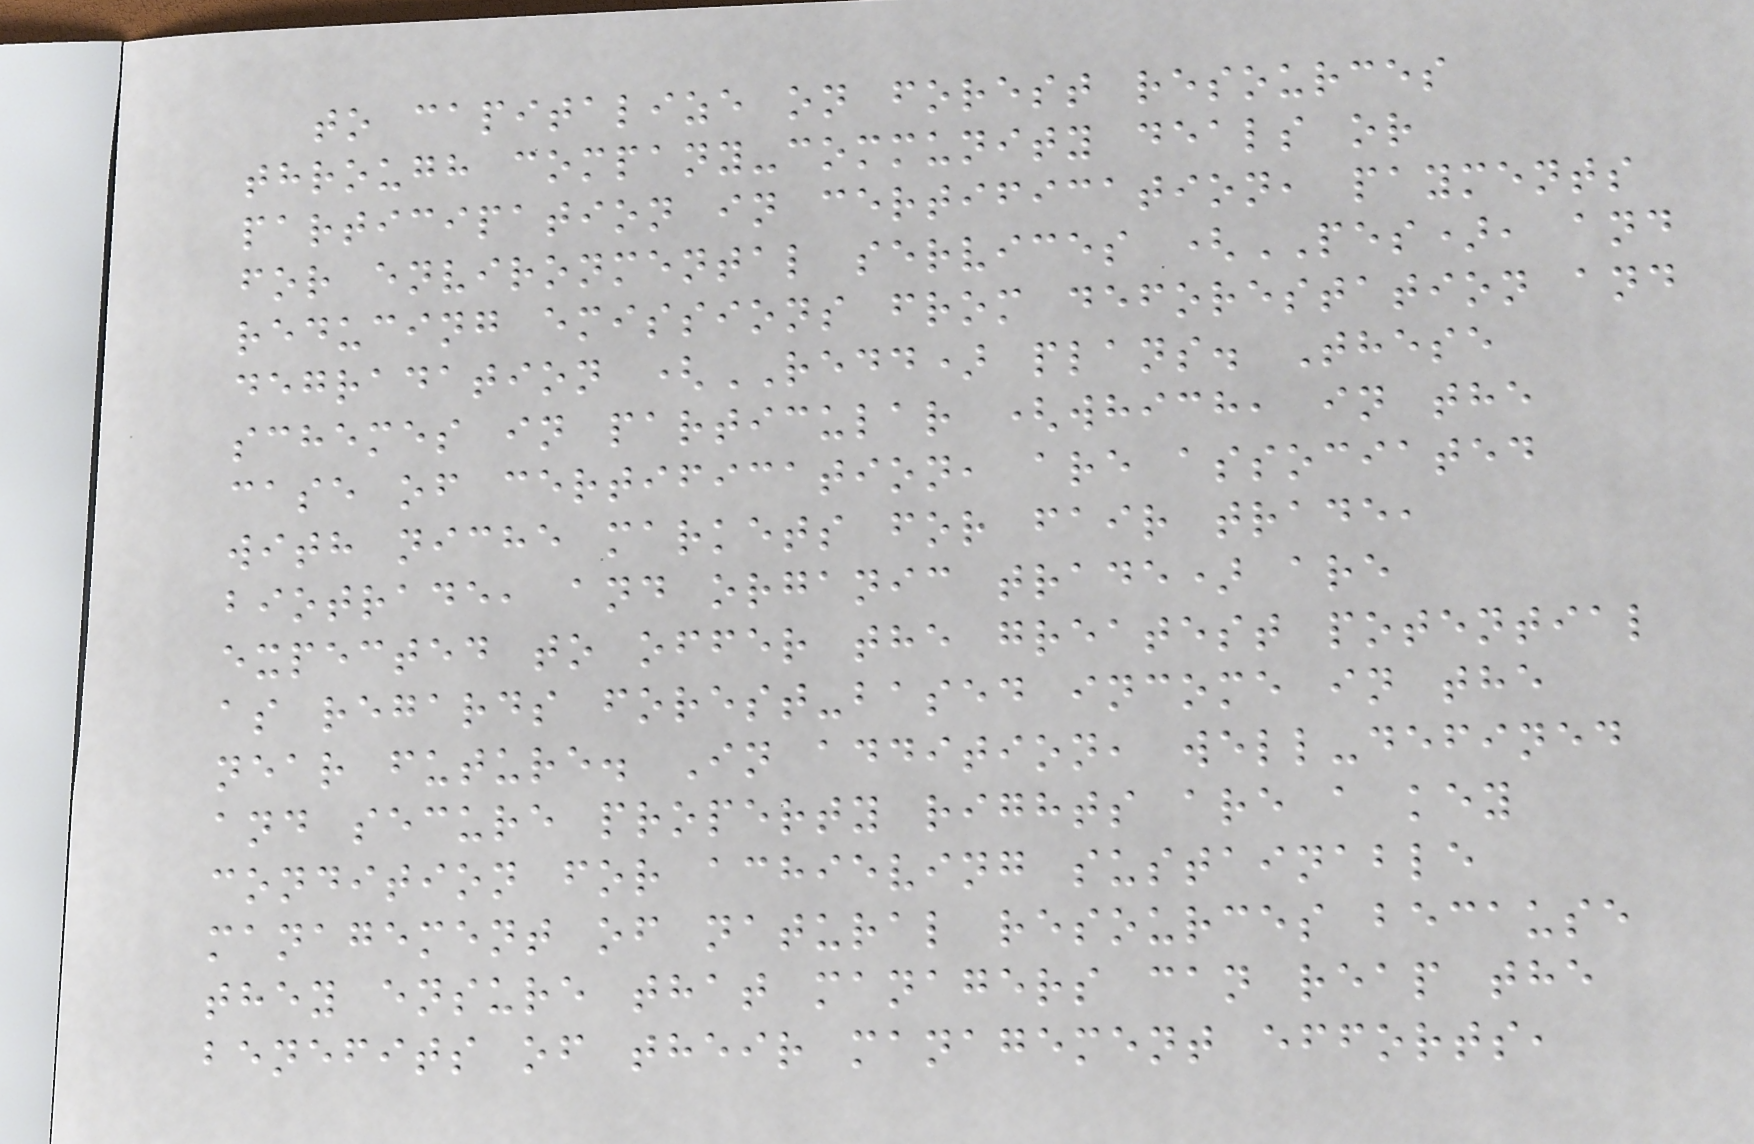to capitalize on forest resources
through company-community deals or
participation in certification, payments
for environmental services (PES), and
reducing emissions from deforestation and
degradation (REDD) plans. These
schemes in particular (which, in the
case of certification, are associated
with niche markets for fair trade,
biotrade, and organic trade) are
expected to offer the greatest potential
as regards forest-based income in the
near future. In addition, well-defined
and secure property rights are a key
condition for achieving sustainable
management of natural resources because
they ensure that managers can reap the
benefits of their management efforts,
